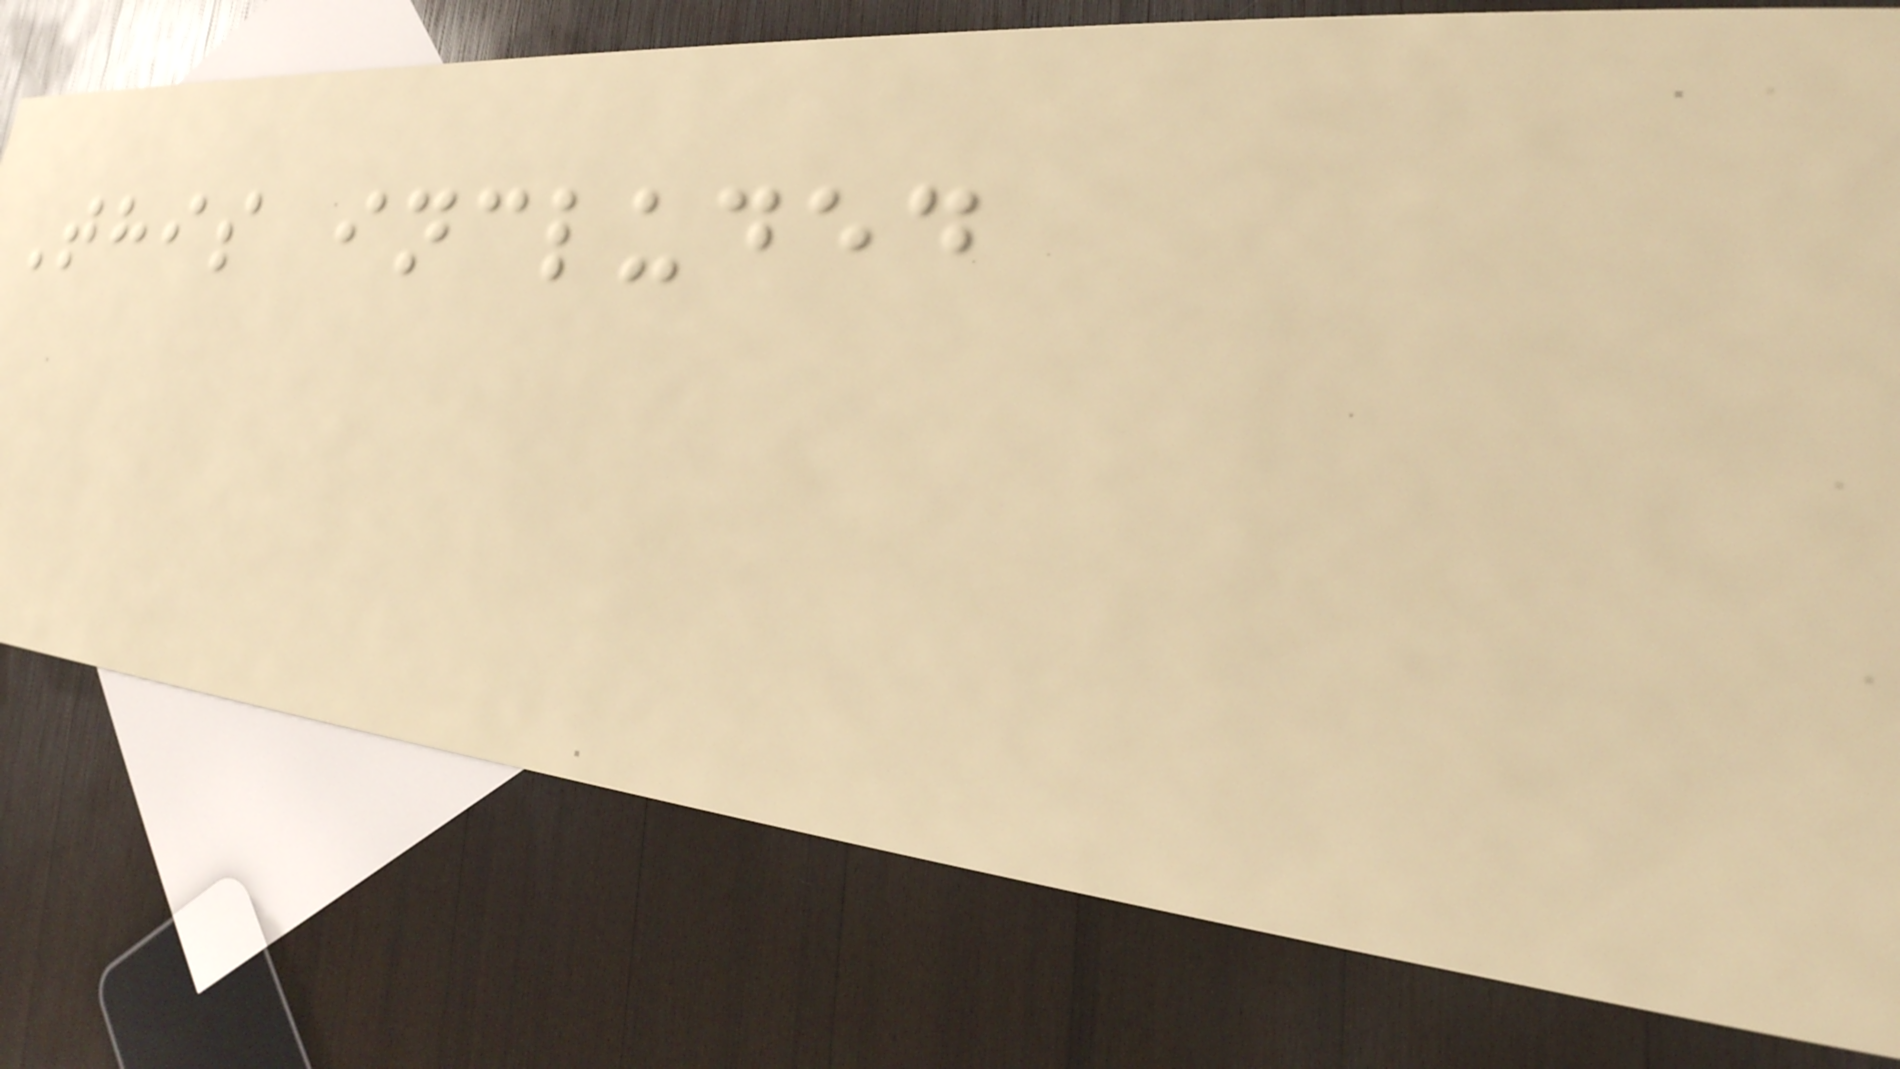This included
